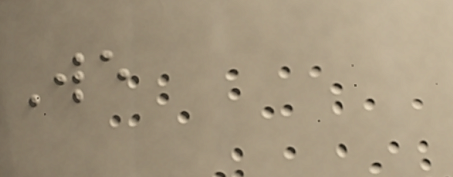We
